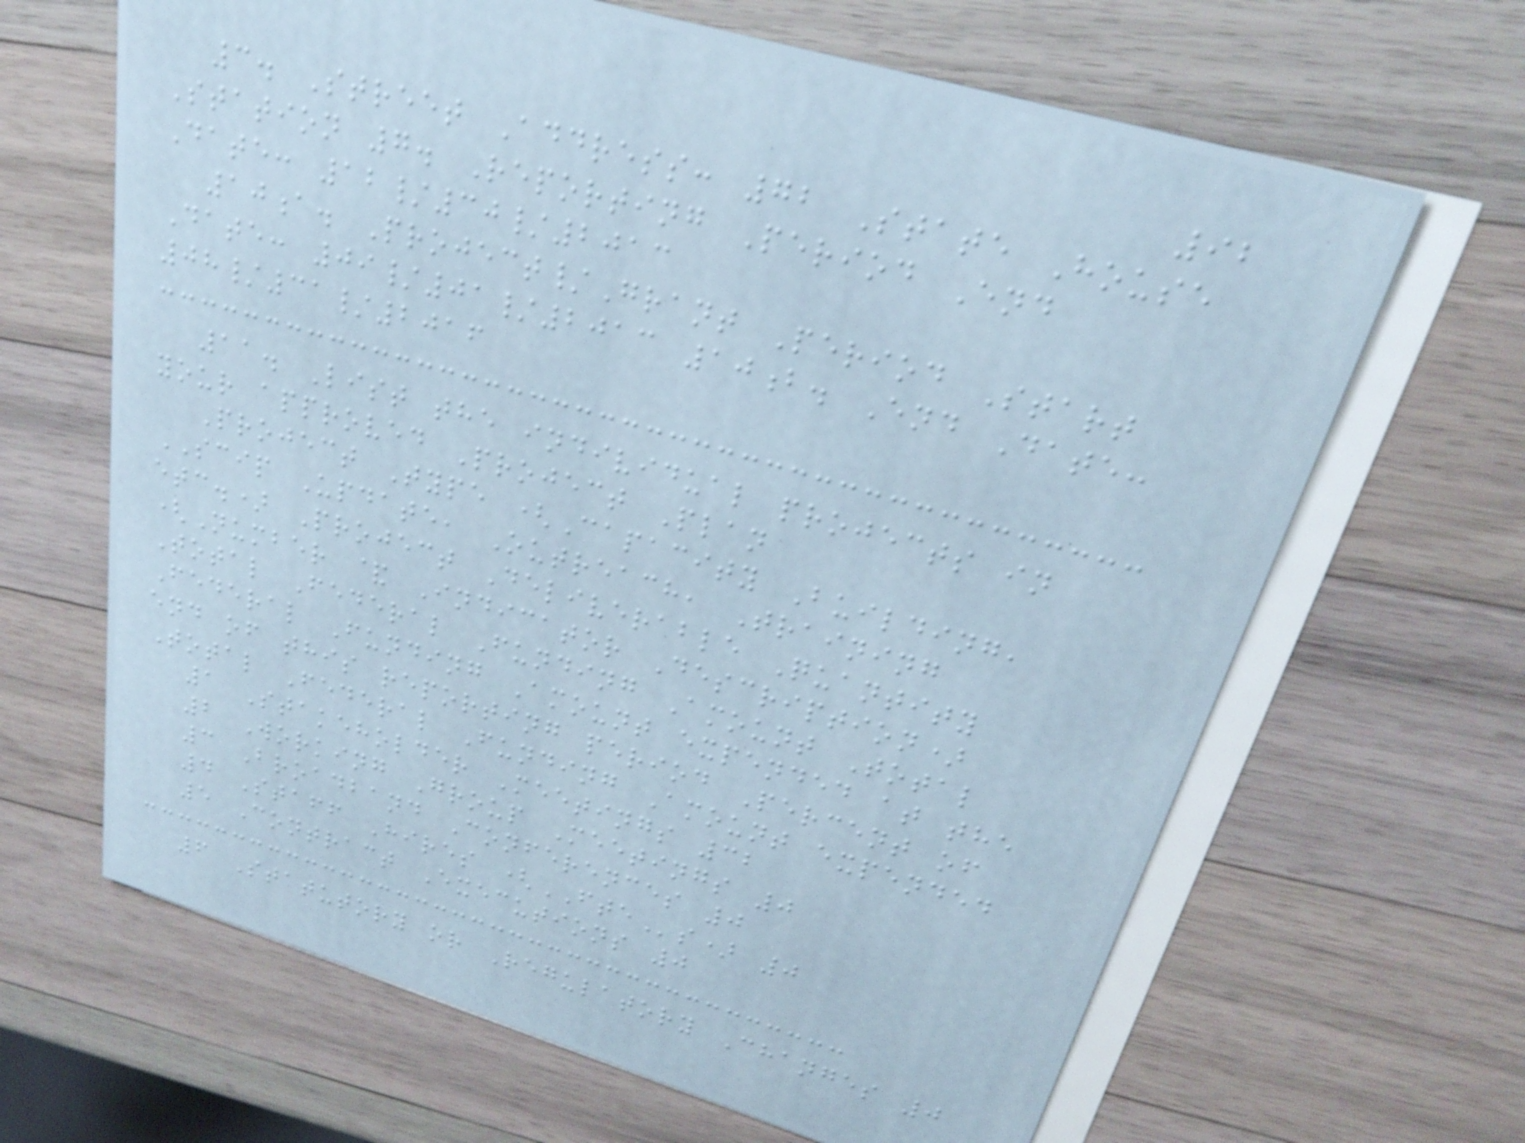92
3. Street Address: 72 State House
Station 7. Reporting Period End
Date: 12/30/2013
10a. Project/Grant Period Start
Date: 09/01/2013 10b. End Date:
08/31/2016
11. List the individual projects in
your approved Project Plan
Project Type (Capacity Building,
SCIP Update, Outreach, Training
etc.) Project Deliverable Quantity
(Number & Indicator Description)
Total Federal Funding Amount Total
Federal Funding Amount expended at the
end of this reporting period Percent of
Total Federal Funding Amount expended
1 Stakeholder Meetings 32
2 Working Group Meetings 0
3 Broadband Conferences 0
4 Staff Hires (FTEs) 0
5 Contract Executions 0
6 Statutory or Regulatory Changes 0
